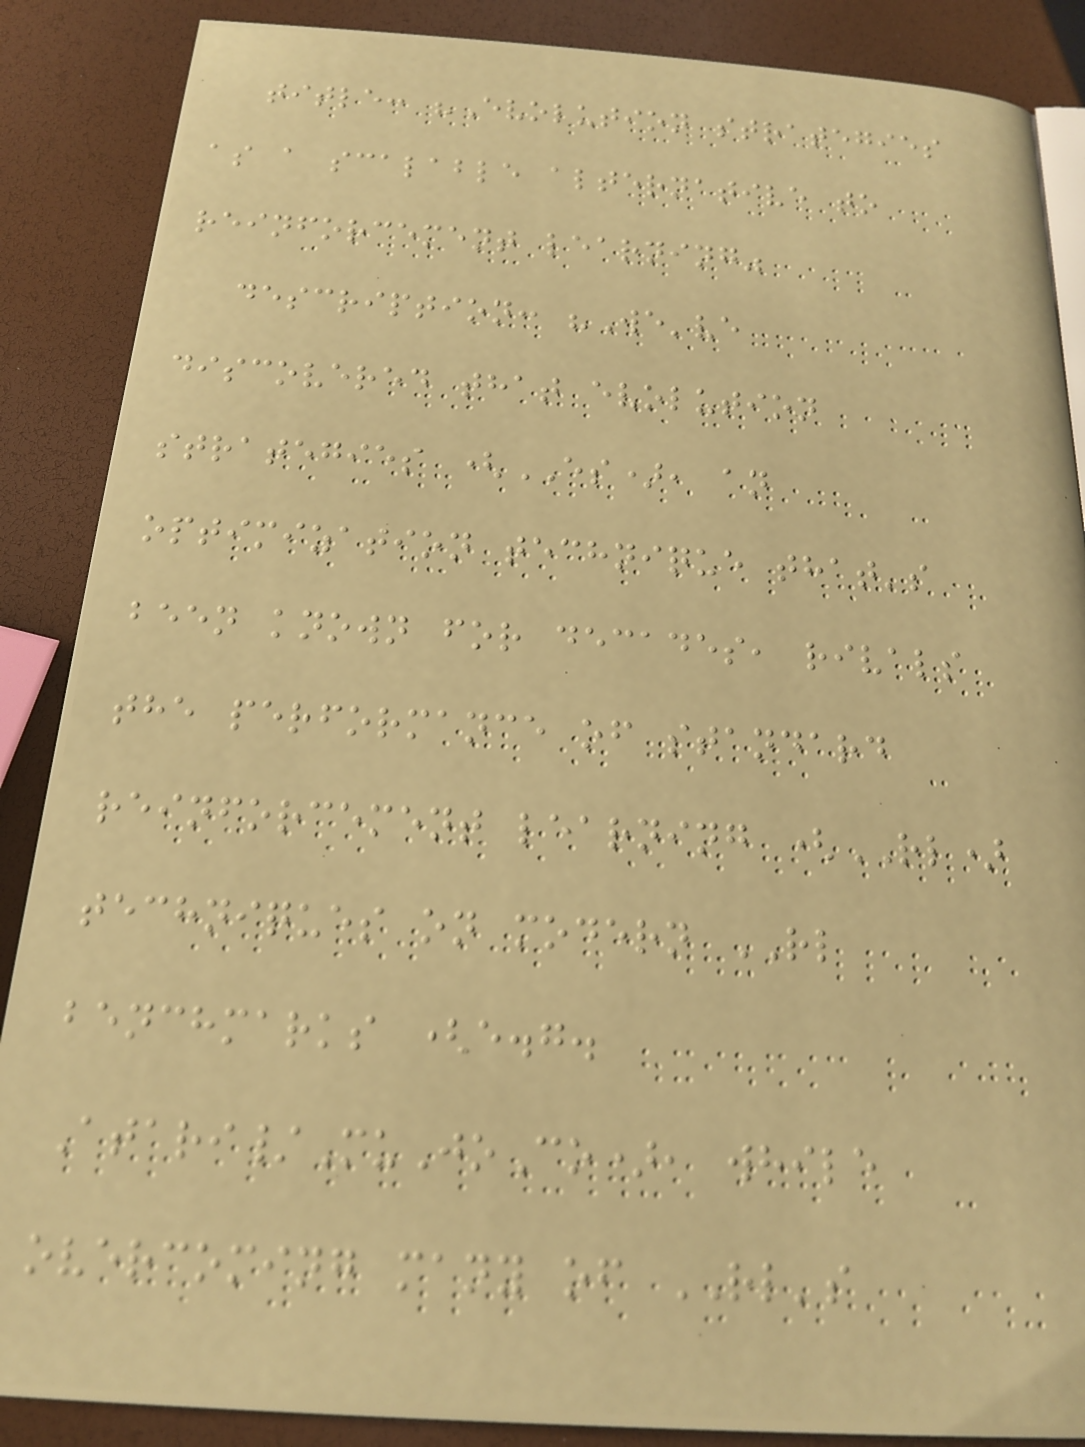title: "Evolution strategies
as a scalable alternative to
reinforcement learning"
description: "We've
discovered that evolution
strategies (ES), an
optimization technique that's
been known for decades, rivals
the performance of standard
reinforcement learning (RL)
techniques on modern RL
benchmarks (e.g.
Atari/MuJoCo), while
overcoming many of RL's
